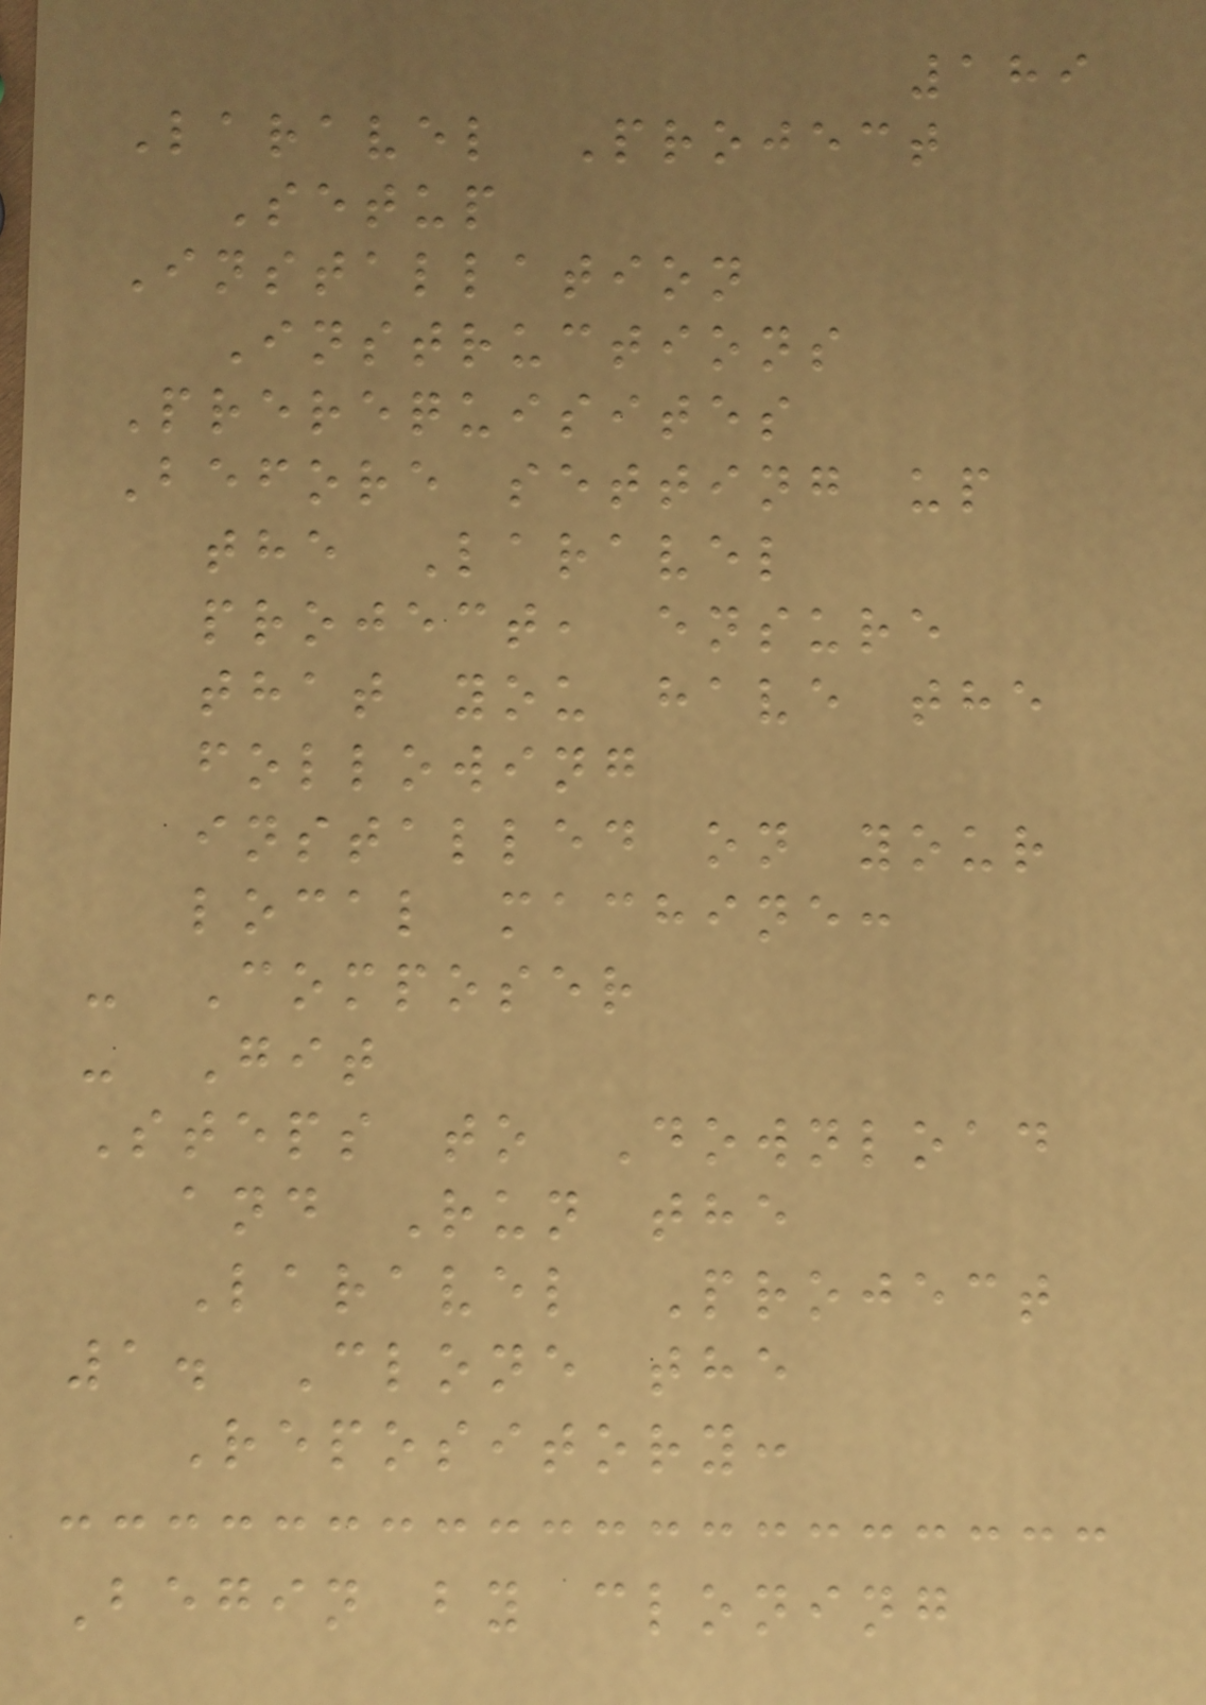189
Laravel Project
Setup
Installation
Instructions
Prerequisites
Before setting up
the Laravel
project, ensure
that you have the
following
installed on your
local machine:
- Composer
- Git
Steps to Download
and Run the
Laravel Project
1. Clone the
Repository:
Begin by cloning
